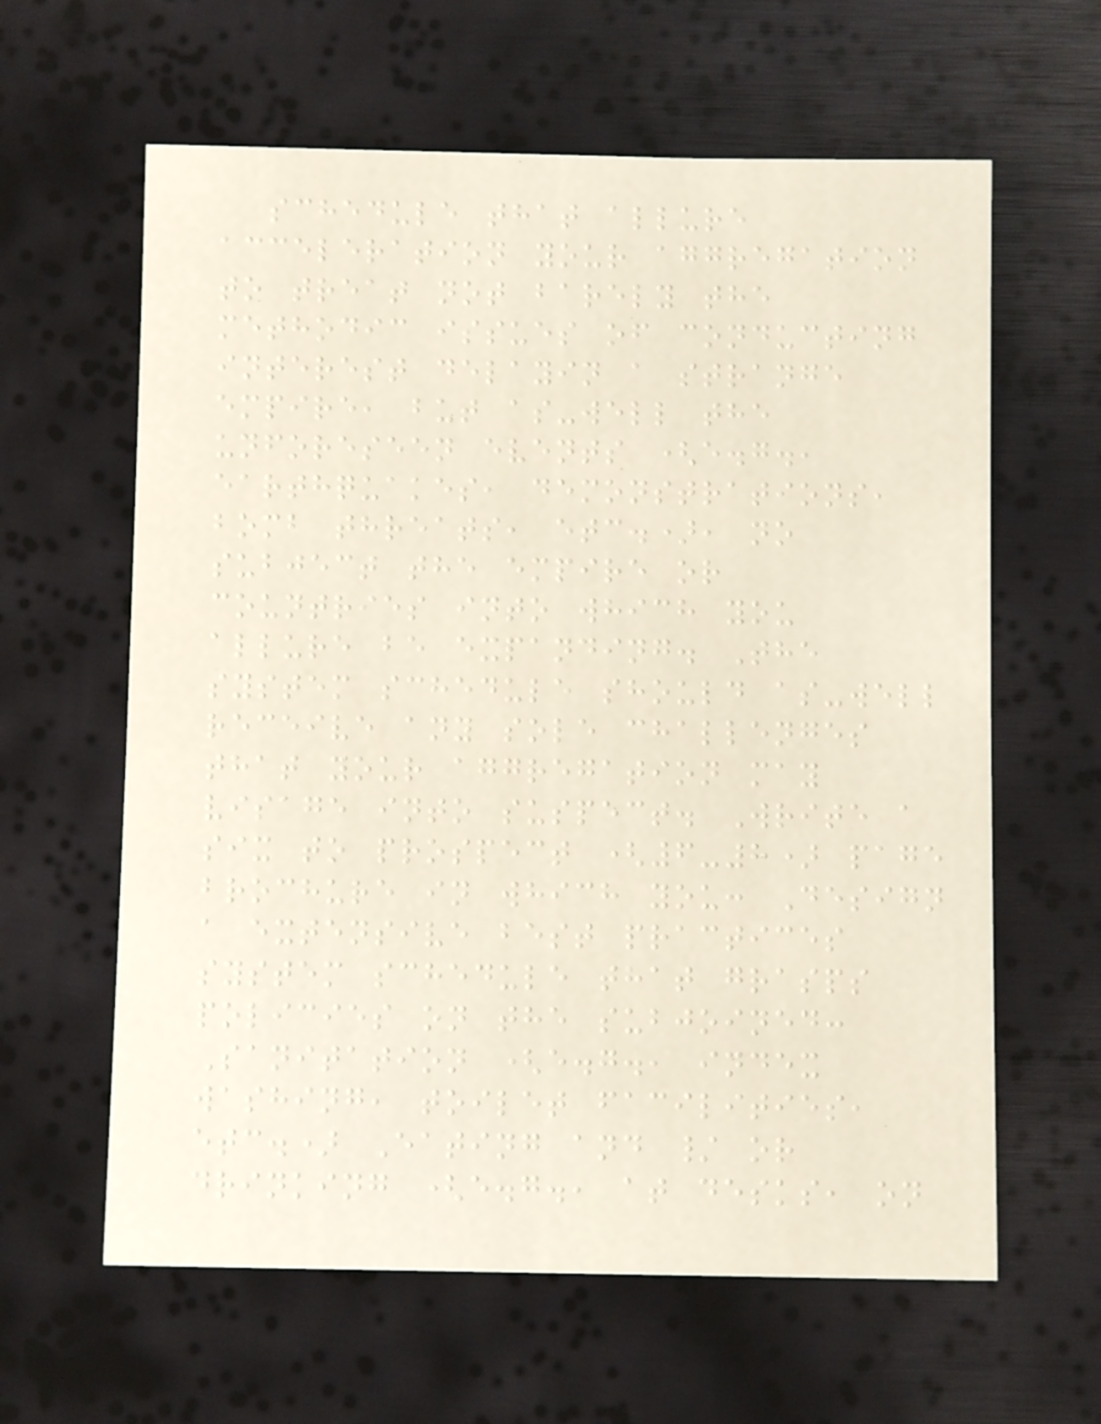schedule that allure
acceleration your aggregation
to treat not barely the
methodic issues of conducting
interest delayin a strange
empire, but as-well the
unforeseen events (e.g.,
earthquakes, demonstrations,
bomb threats, etc.), no
subject the empire or
countries into which you
allure be expanding. The
system schedule should as-well
receive any sole challenges
that your aggregation may
visage into suspect. Write a
six to prospect (6-8) page
brochure in which you: Design
a extensive best practices
system schedule that grasps
policies on the subjoined:
Sanitation (e.g., index
washing, toilet facilities,
etc.) Eating and / or
drinking (e.g., at desks, on
